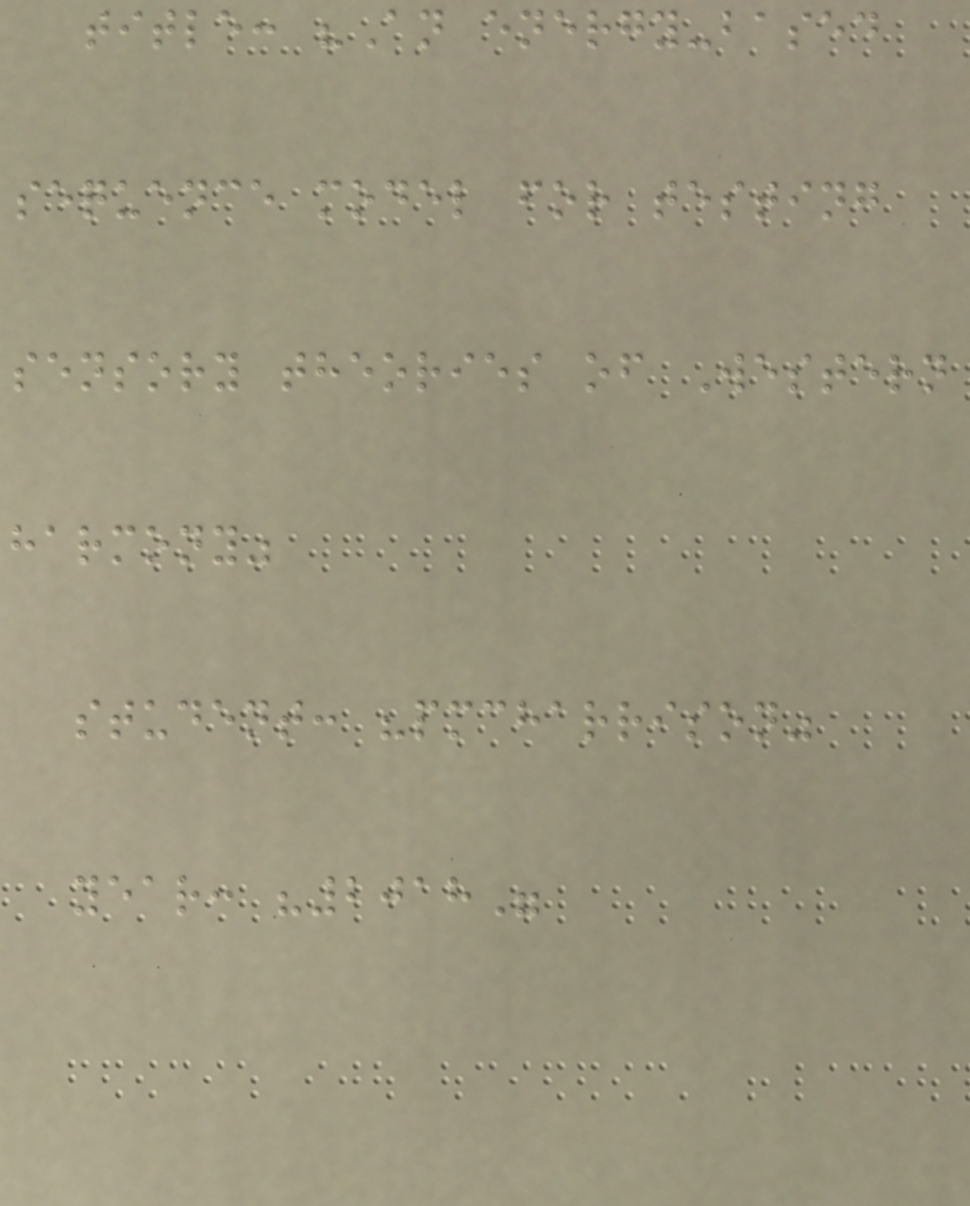title: "An energy-based
sequence model for testing
sensory theories of Western
harmony"
student: "pmcharrison"
year: "2018"
